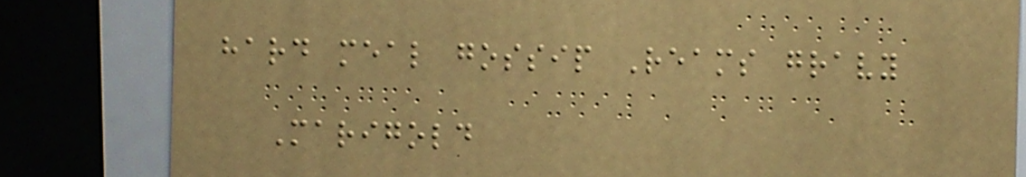hard meal gossip Reams gravy
Marigold
